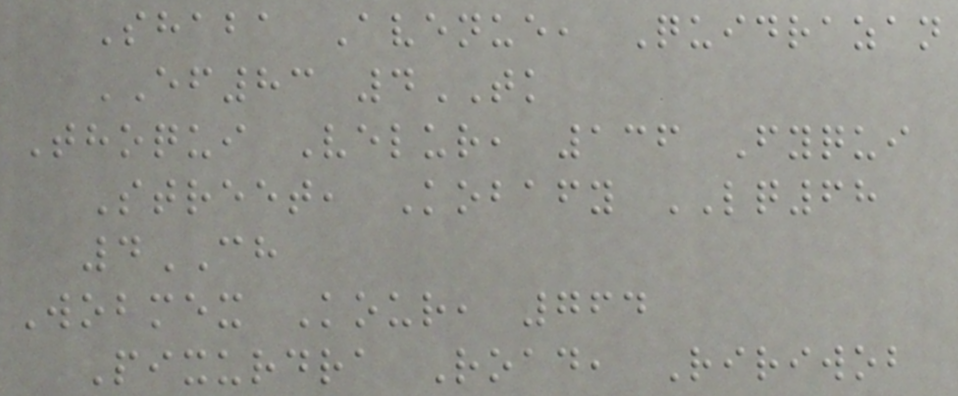Shaba Avenue, Quidrazan
EF83 4TK
Thoqui Velur, 136 Fyqui
Street, Kobafy LQ68
4CH
Wobmex Kour, 764
Pixurdra Road, Ririwob
